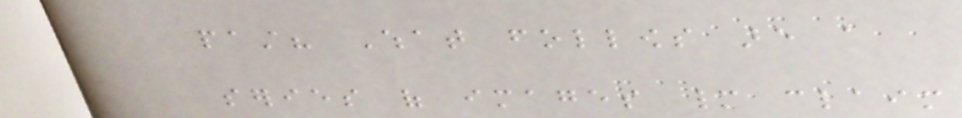past? What follows are a
series of images many claim
